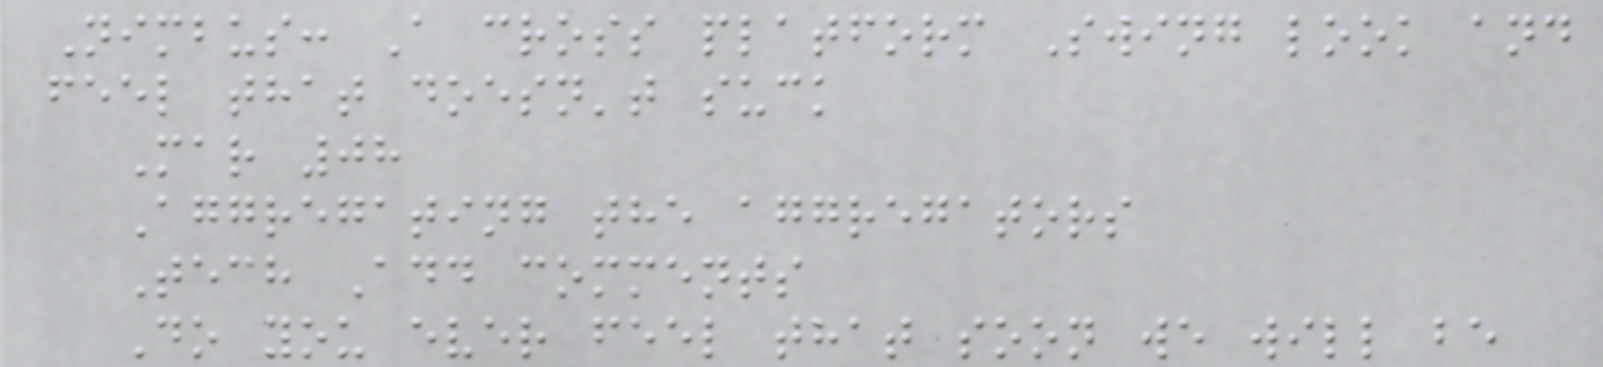Nimbus: A cross platform Swing look and
feel that doesn't suck
Mar 08
Aggregating the aggregators
Tech Add comments
Do you ever feel that soon we will be
